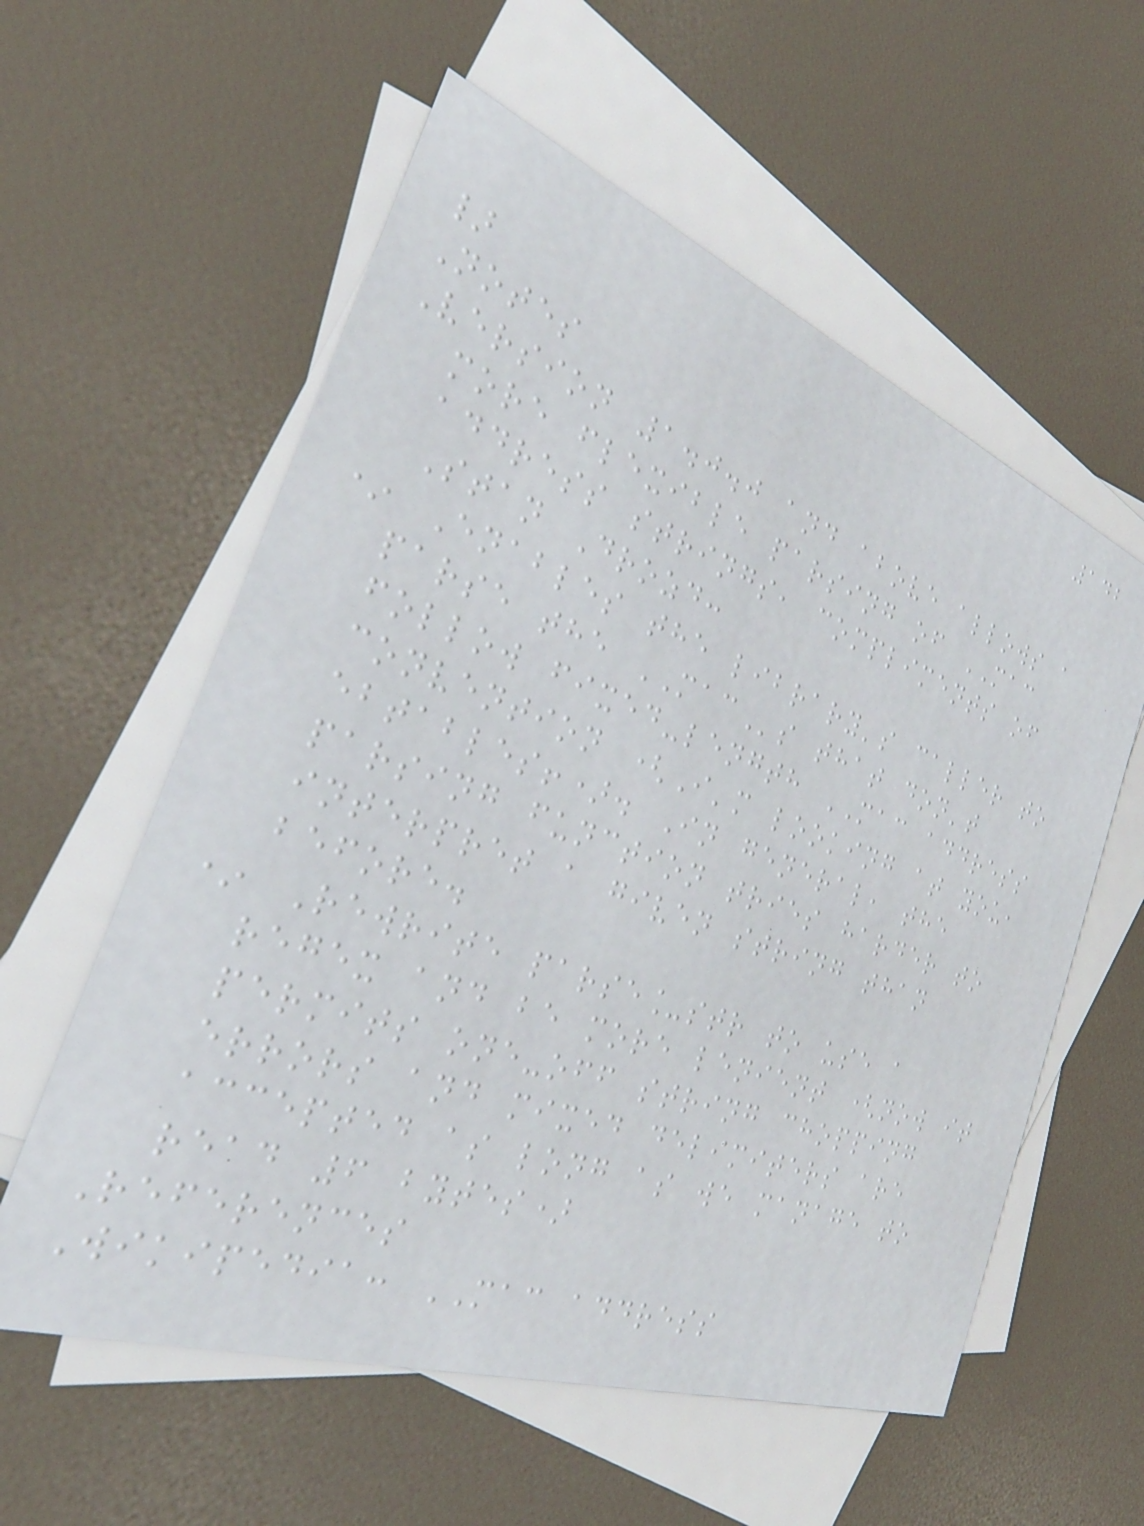142
}
Notes
Version 1.0.0 and above allows a
more flexible parsing of MAC
address strings, compliments of
Stan Drozd:
* Enables the library's caller to
parse the MACs that don't
follow fixed-length MAC address
convention (I'm looking at you,
ebtables!). In general, the
parsing function tries harder to
interpret a given string than
before.
* Rewrite parse_str to use a
regex and be more lenient (now it
permits one-off string chopping
errors and mixed delimiters are
accepted as long as we manage to
read 6 bytes)
References
Wikipedia: MAC address
